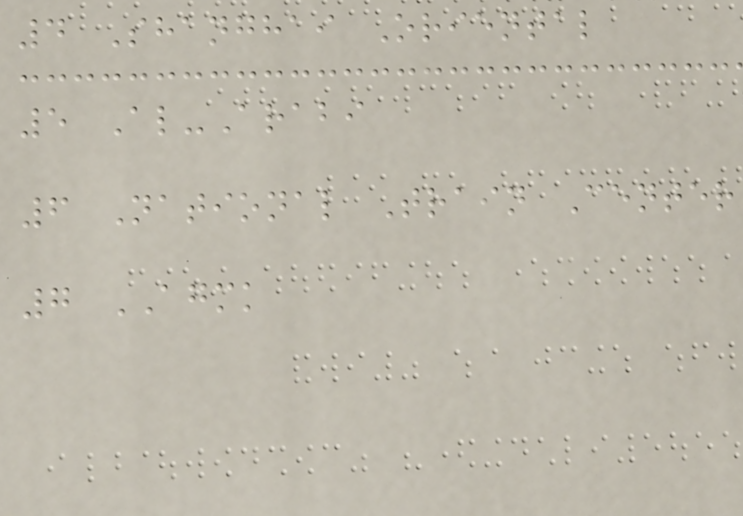4 Shanghai Oriental
5 Al-Arabi
6 National Train Center
7 AGMK
